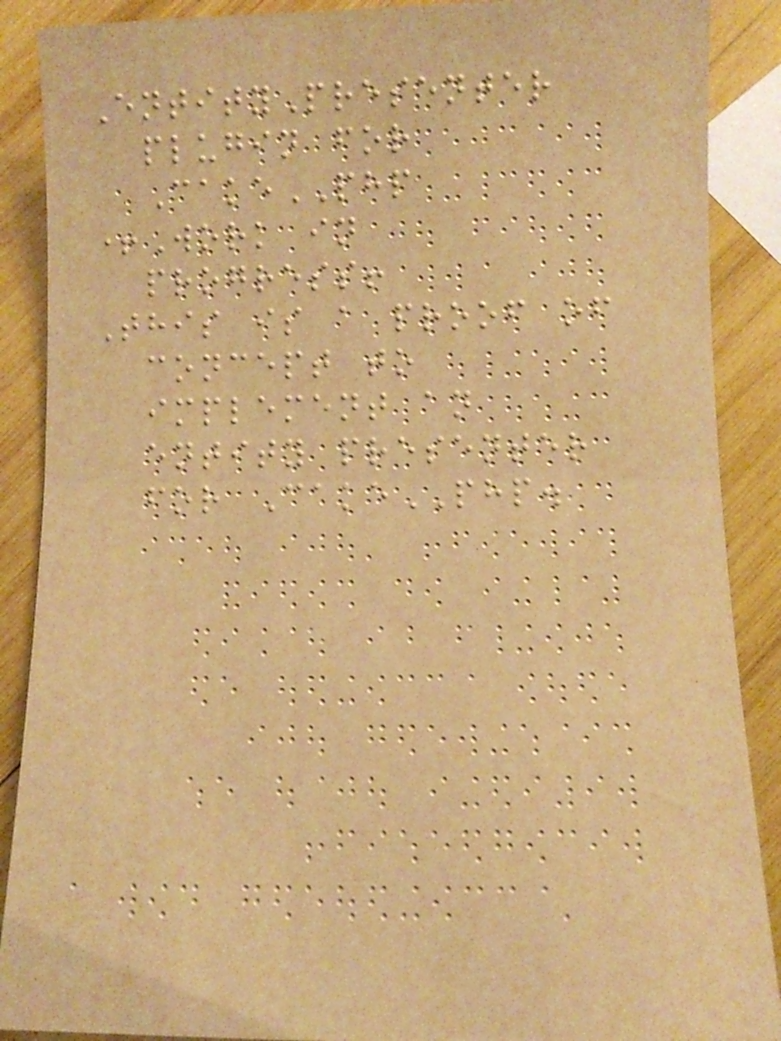EntityPresenter
plugin for
CakePHP
+Work in
progress!
This is a proof of
concept to
implement an
entity presenter
for CakePHP.
